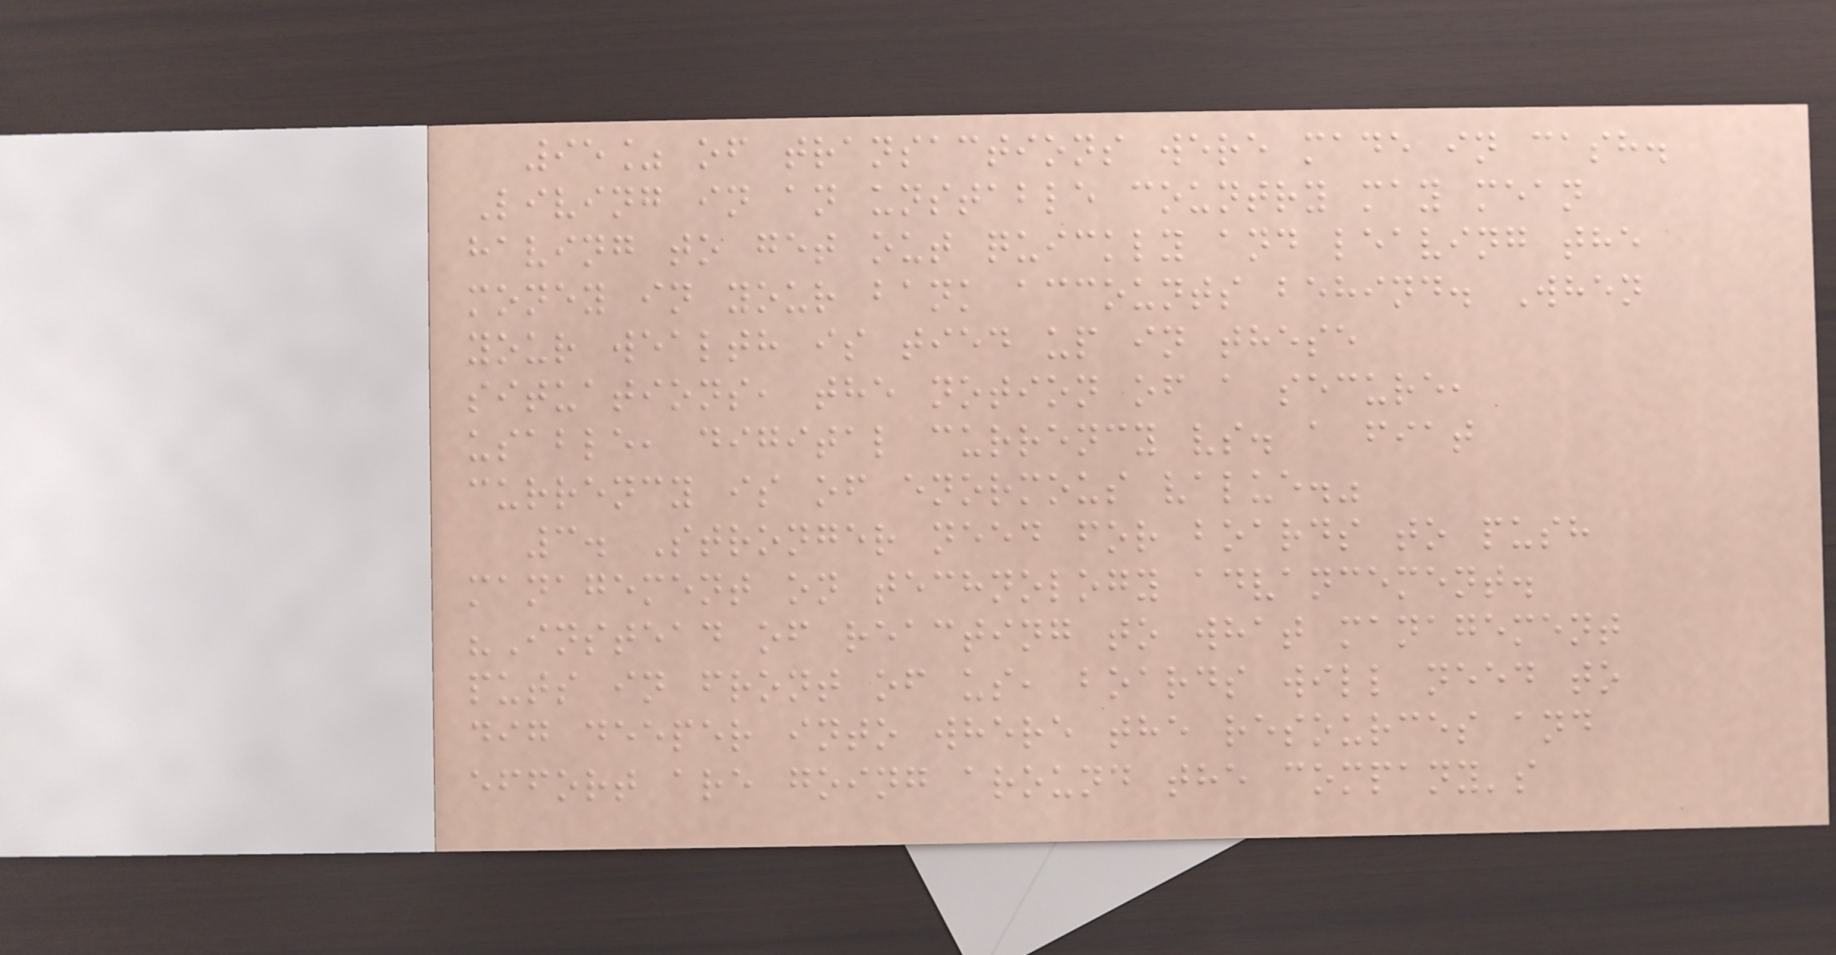95% of transactions were made in cash.
Living in an unstable country may mean
having to get out quickly and leaving the
money in your bank accounts behind. When
your wealth is tied up in these
situations, the notion of a secure,
usable, digital currency vs. a fiat
currency is of enormous value."
3. Stronger need for boards to push
management on technology advancement.
"Instead of reacting to what management
puts in front of us, boards will need to
dig deeper into where the resources and
effort are going around the company's
